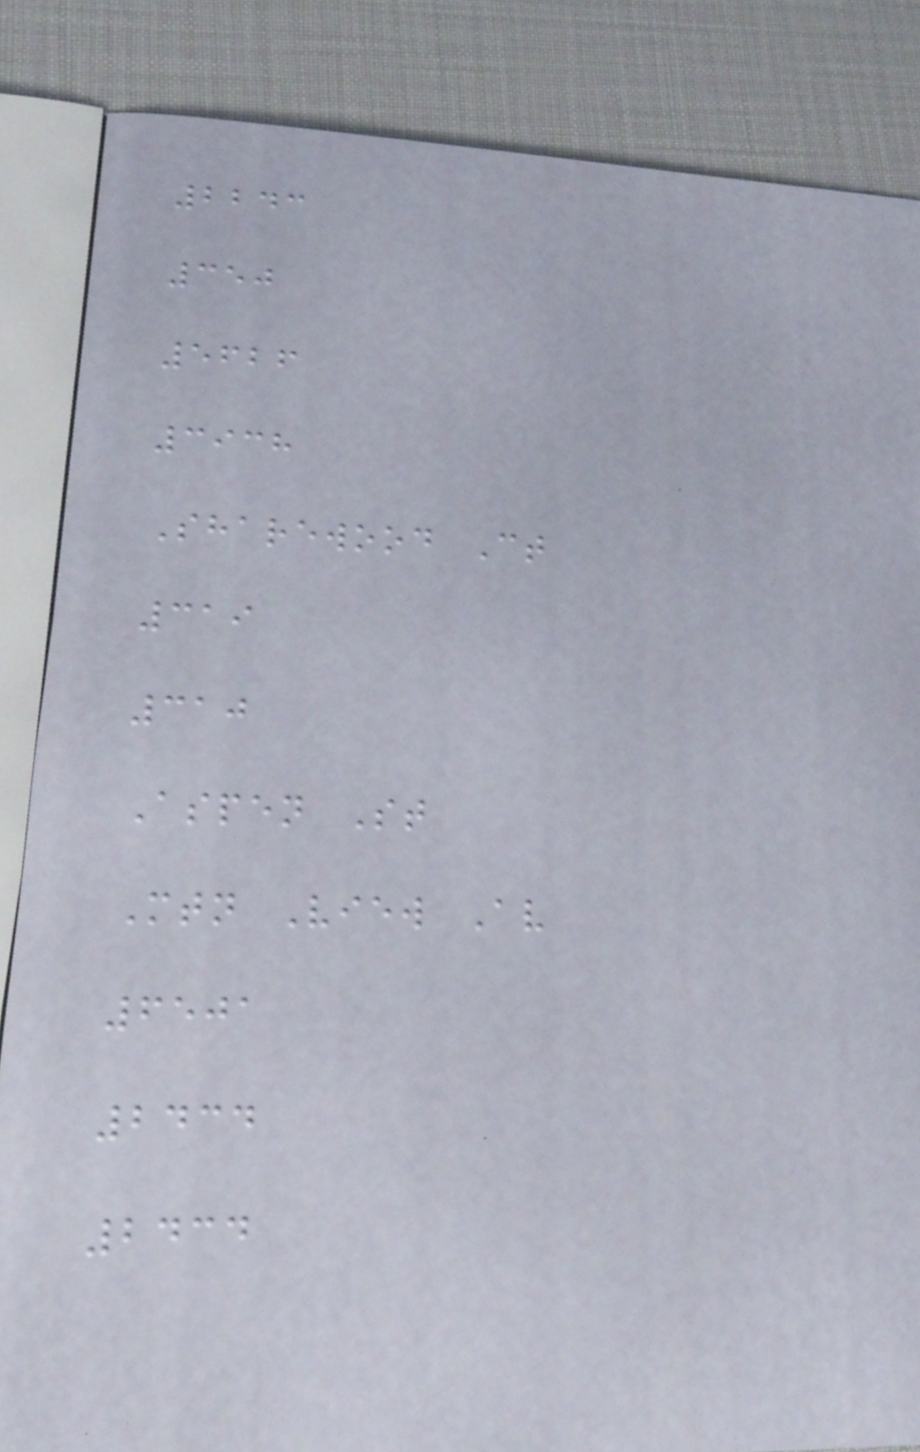2243
350
5626
3938
Sharewood Ct
319
310
Aspen St
Mtn View Av
6501
2434
2434
